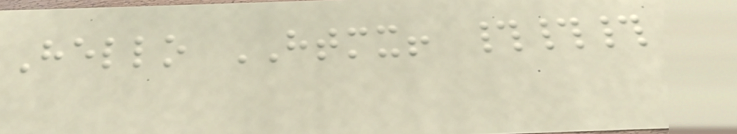Hello HTMX! ###
